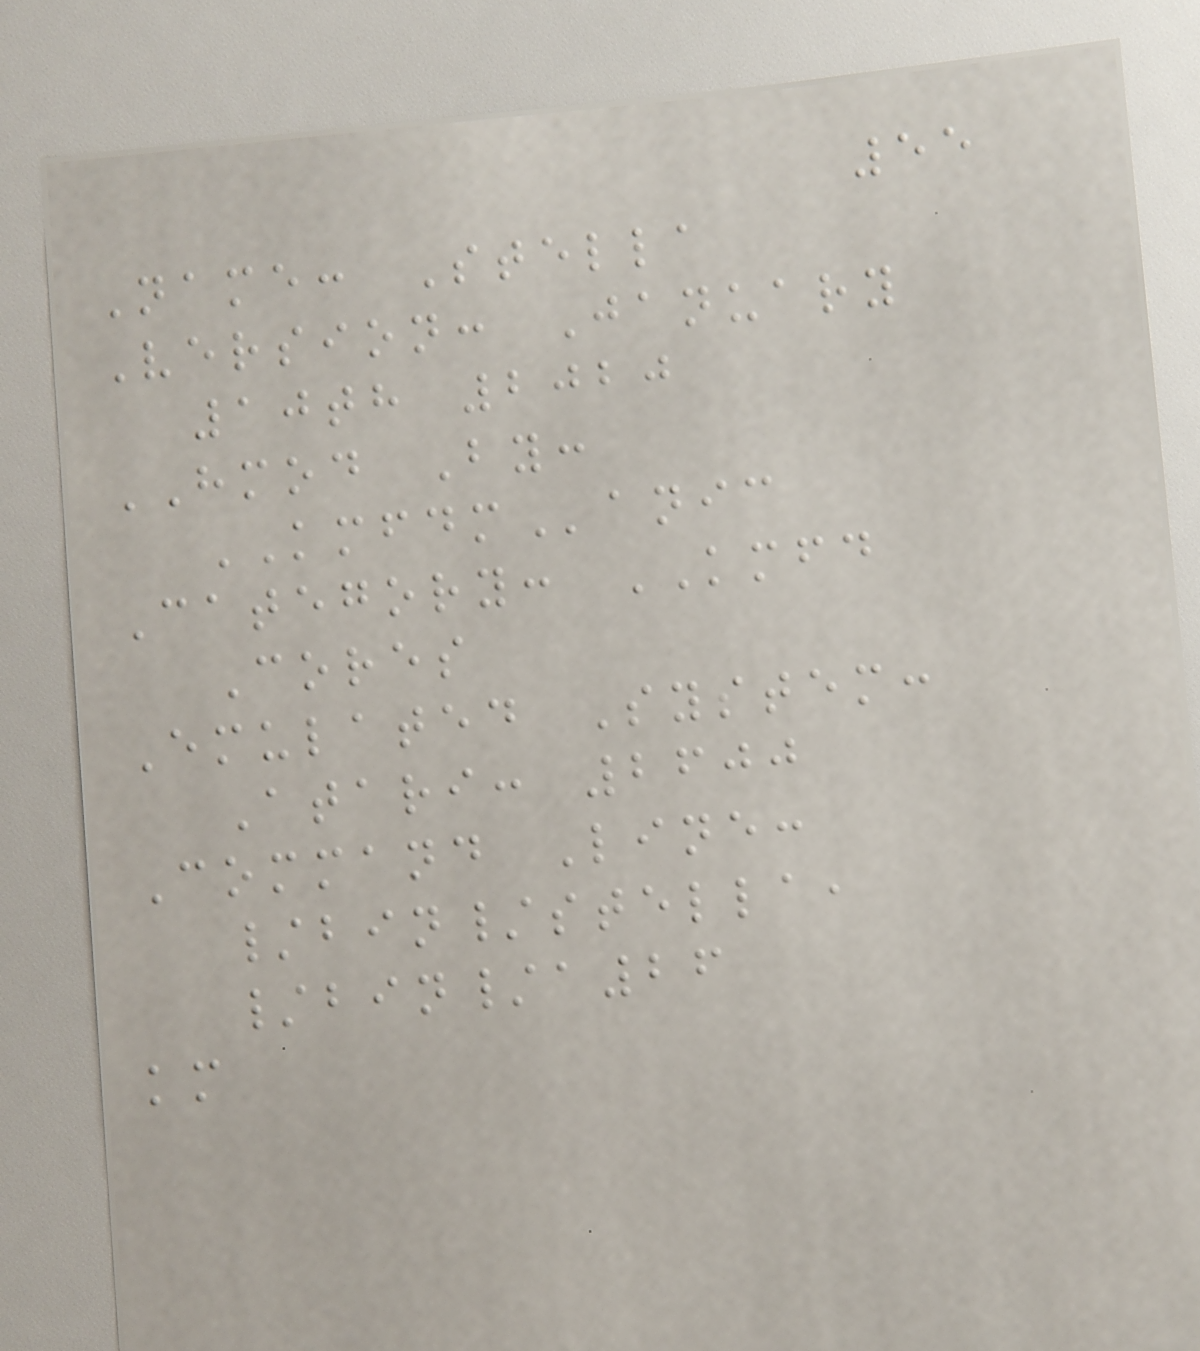55
Name: Stella
Version: January
10th 2020
HMOD By:
KMFDManic
Category: KMFD
Cores
Emulated System:
Atari: 2600
Command Line:
/bin/stella,
/bin/a26
km
